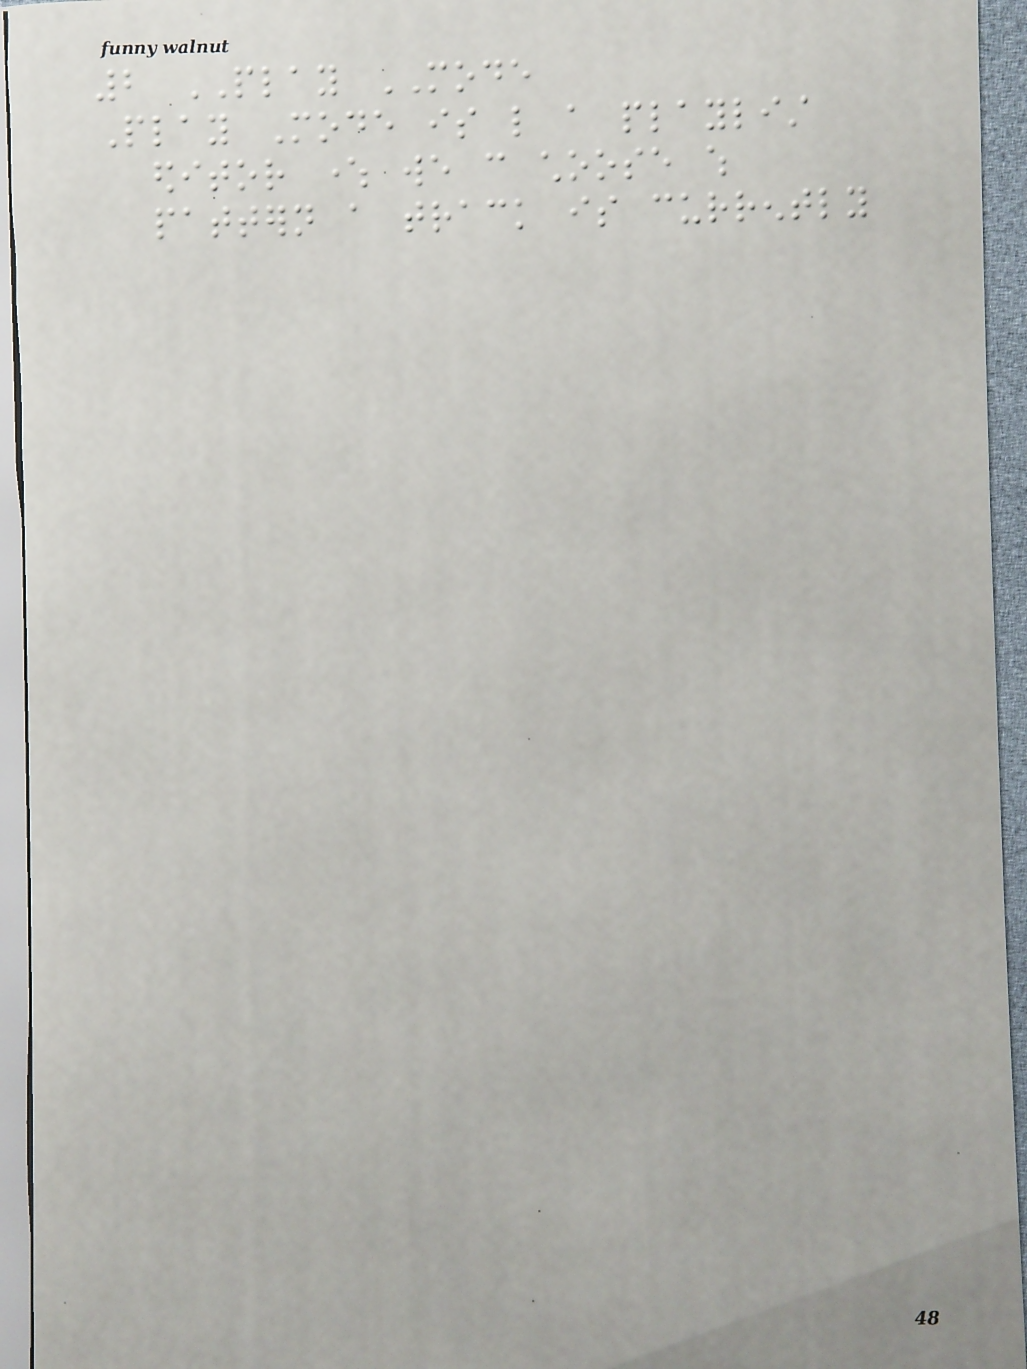2 PLAY MODE
Play Mode is like a playlist
editor where we can choose which
pattern a track is currently
